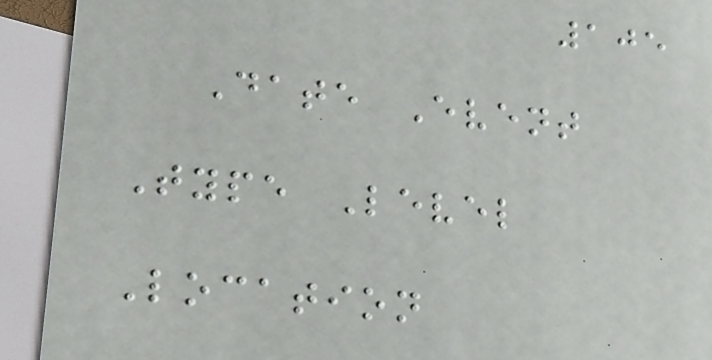105
Date Event
Type Level
Location
